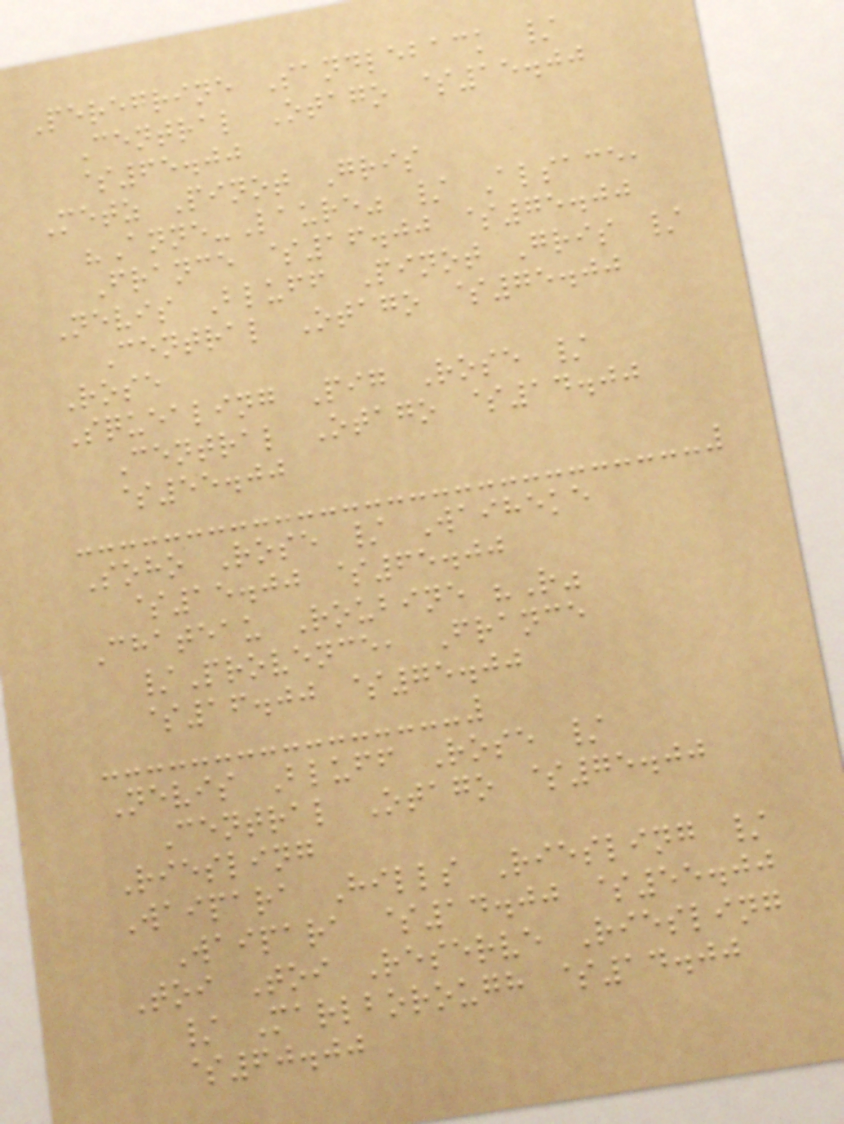Peregrine Sandleback /
Central Otago $15.00
$65.00
Metz Pinot Gris
"Anne-Laure" / Alsace,
France $16.00 $75.00
Nevis Bluff Pinot Gris /
Central Otago $75.00
Rose
Squealing Pig Rose /
Central Otago $14.00
$55.00
Soho Rose / Waiheke
$15.00 $65.00
Chateau Roubine "R"
/Provence, France
$16.00 $75.00
Nevis Bluff Rose /
Central Otago $75.00
Riesling
Waipara Hills Riesling /
Waipara $14.00 $55.00
Toi Toi Reserve Riesling
/ Marlborough $14.00
$60.00
